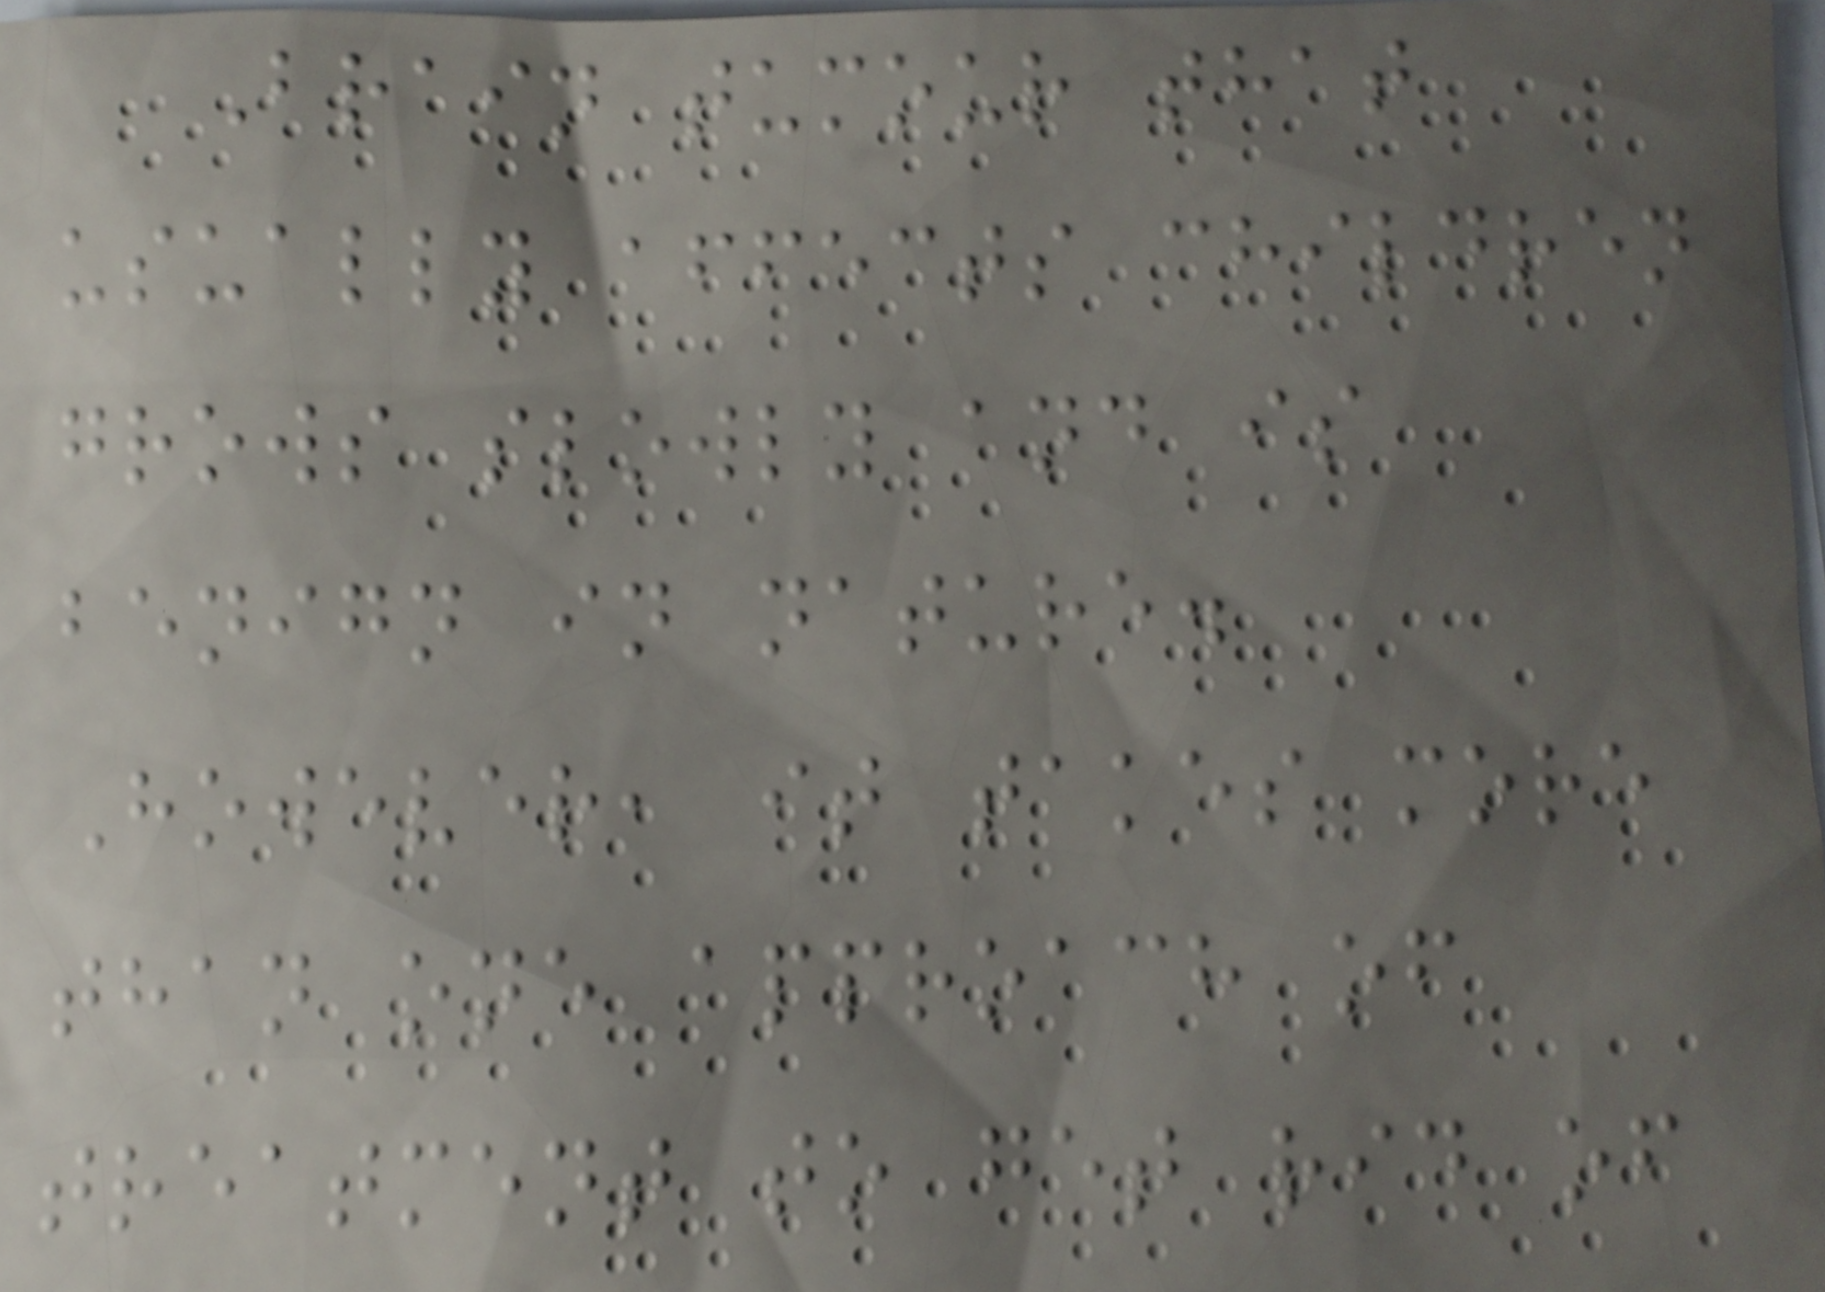Brain tumour that
usually affects children
grows slowly and is
benign in nature.
However, it takes more
than one approach of
treatment to get rid of
